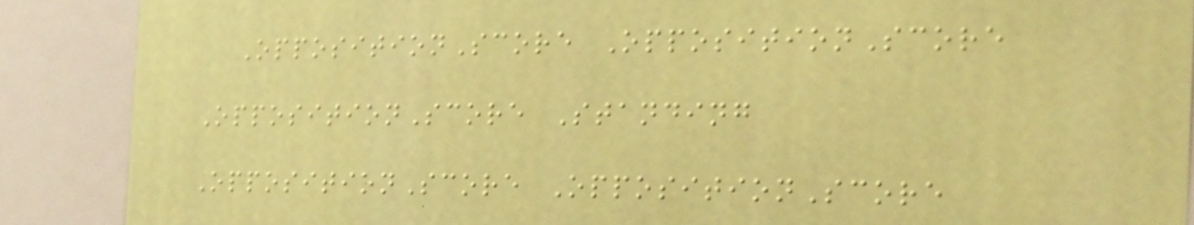OppositionScore OppositionScore
OppositionScore Standing
OppositionScore OppositionScore
